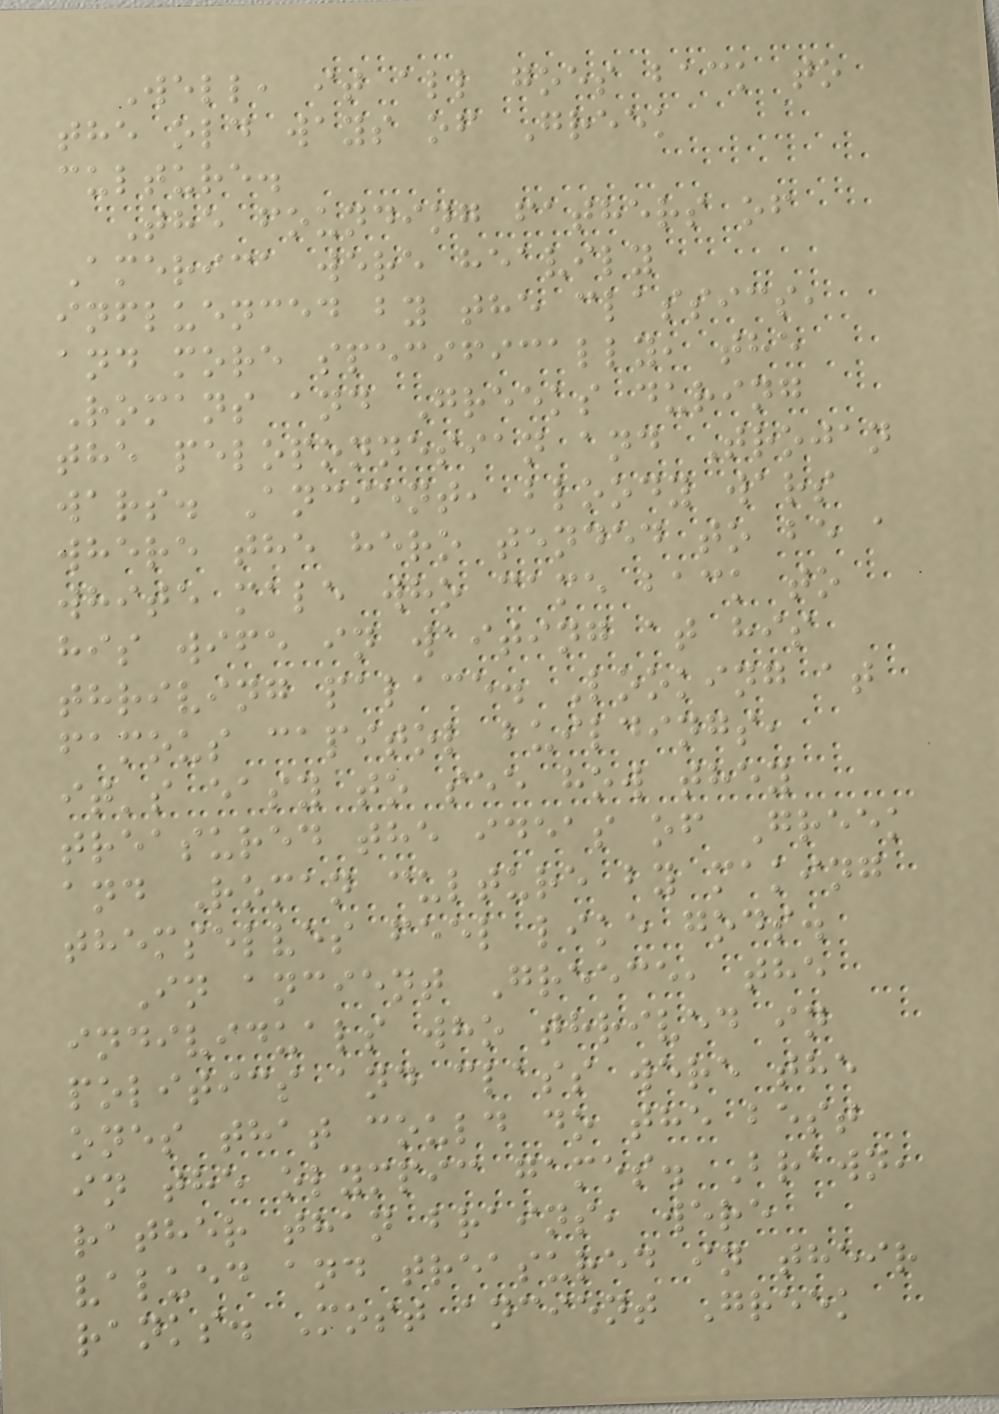Well, it all goes back to
the old ways of Greek
culture.
The founding fathers of
America were heavily
influenced by the classics,
and more specifically, the
Romans and Greeks during
the peloponnesian and Trojan
wars. Ancient, bloody wars
where the hero tended to be a
white male who came back to
his wife in waiting at his
thriving palace. Looking at
famous capitol buildings,
it's easy to see how they
treasured the ideas of Greek
and Roman culture by making
themselves feel like gods.
In ancient Greece, the
individuals who thrived in
politics and class were the
ones that could do the best
in the olympic games. Brawn,
rather than brains, were
valued and treasured in their
ranks. Most ancient Greek
